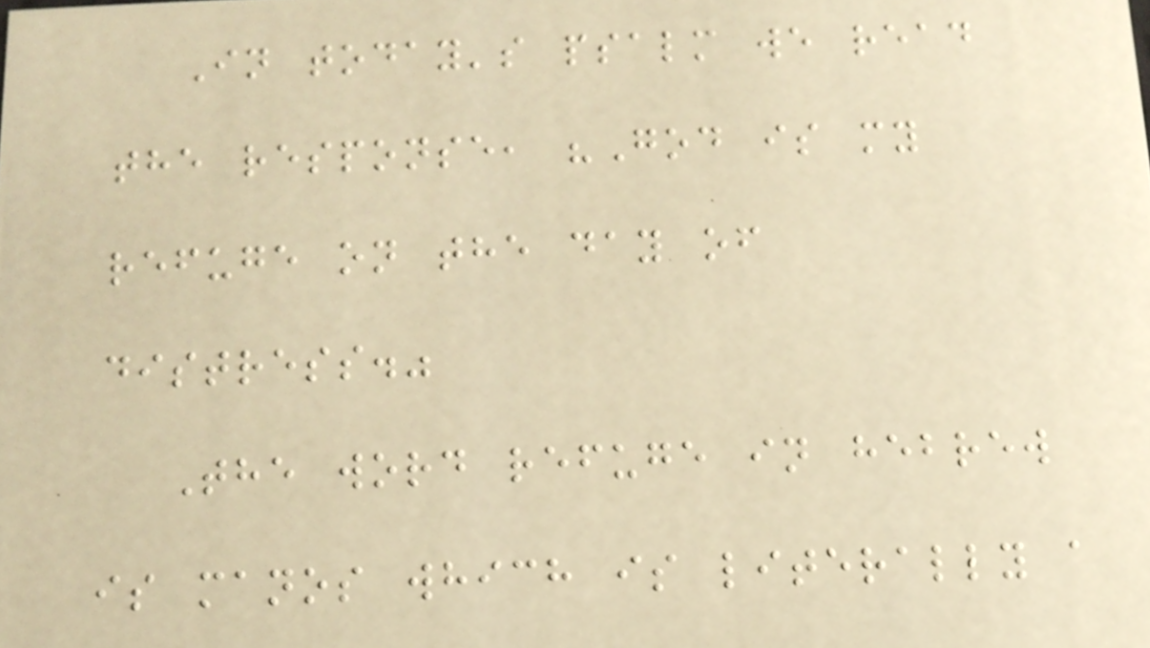In today's psalm we read
the response, "God is my
refuge on the day of
distress."
The word refuge in hebrew
is manos which is literally a
